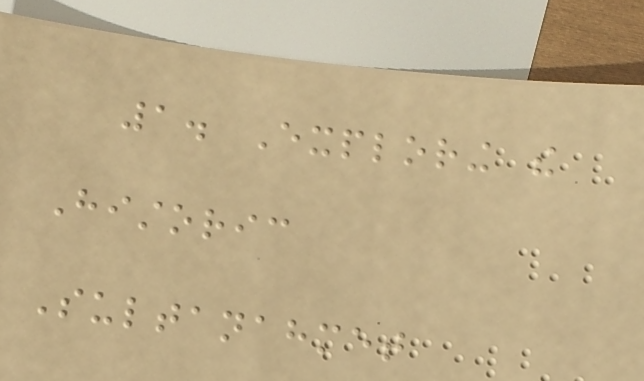1. Exploring the
Historic
Sultanahmet
